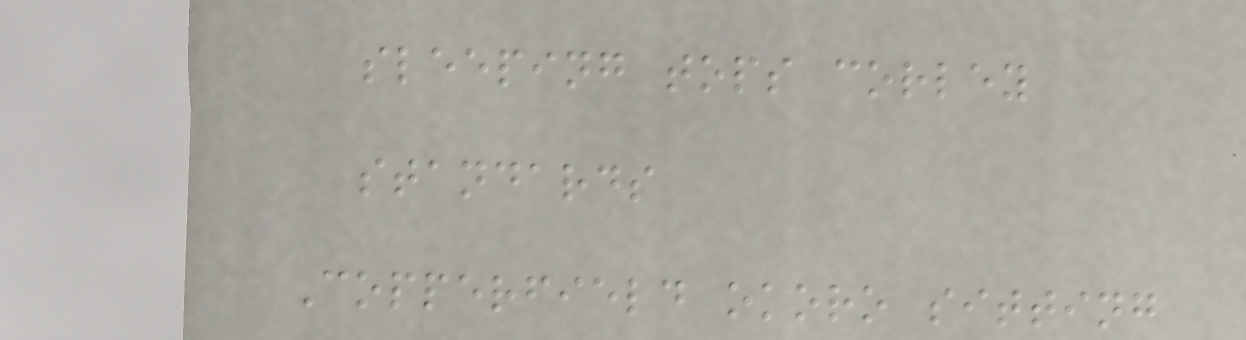sleeping tops corley
standards
Copperfield okoro sitting
